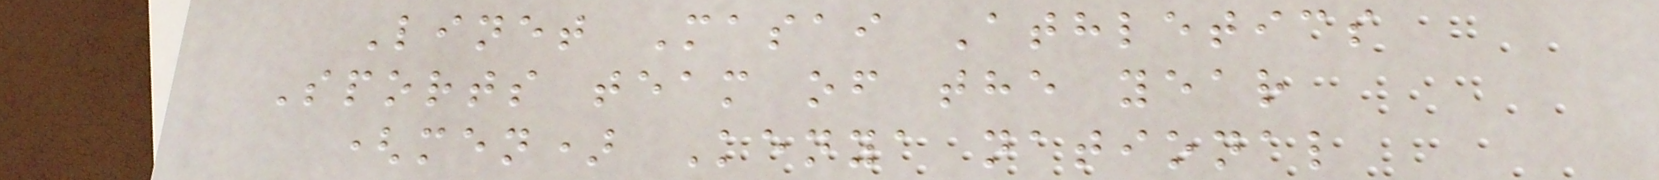Linet Masai Athletics
Sports team of the year
(men) Kenya national
